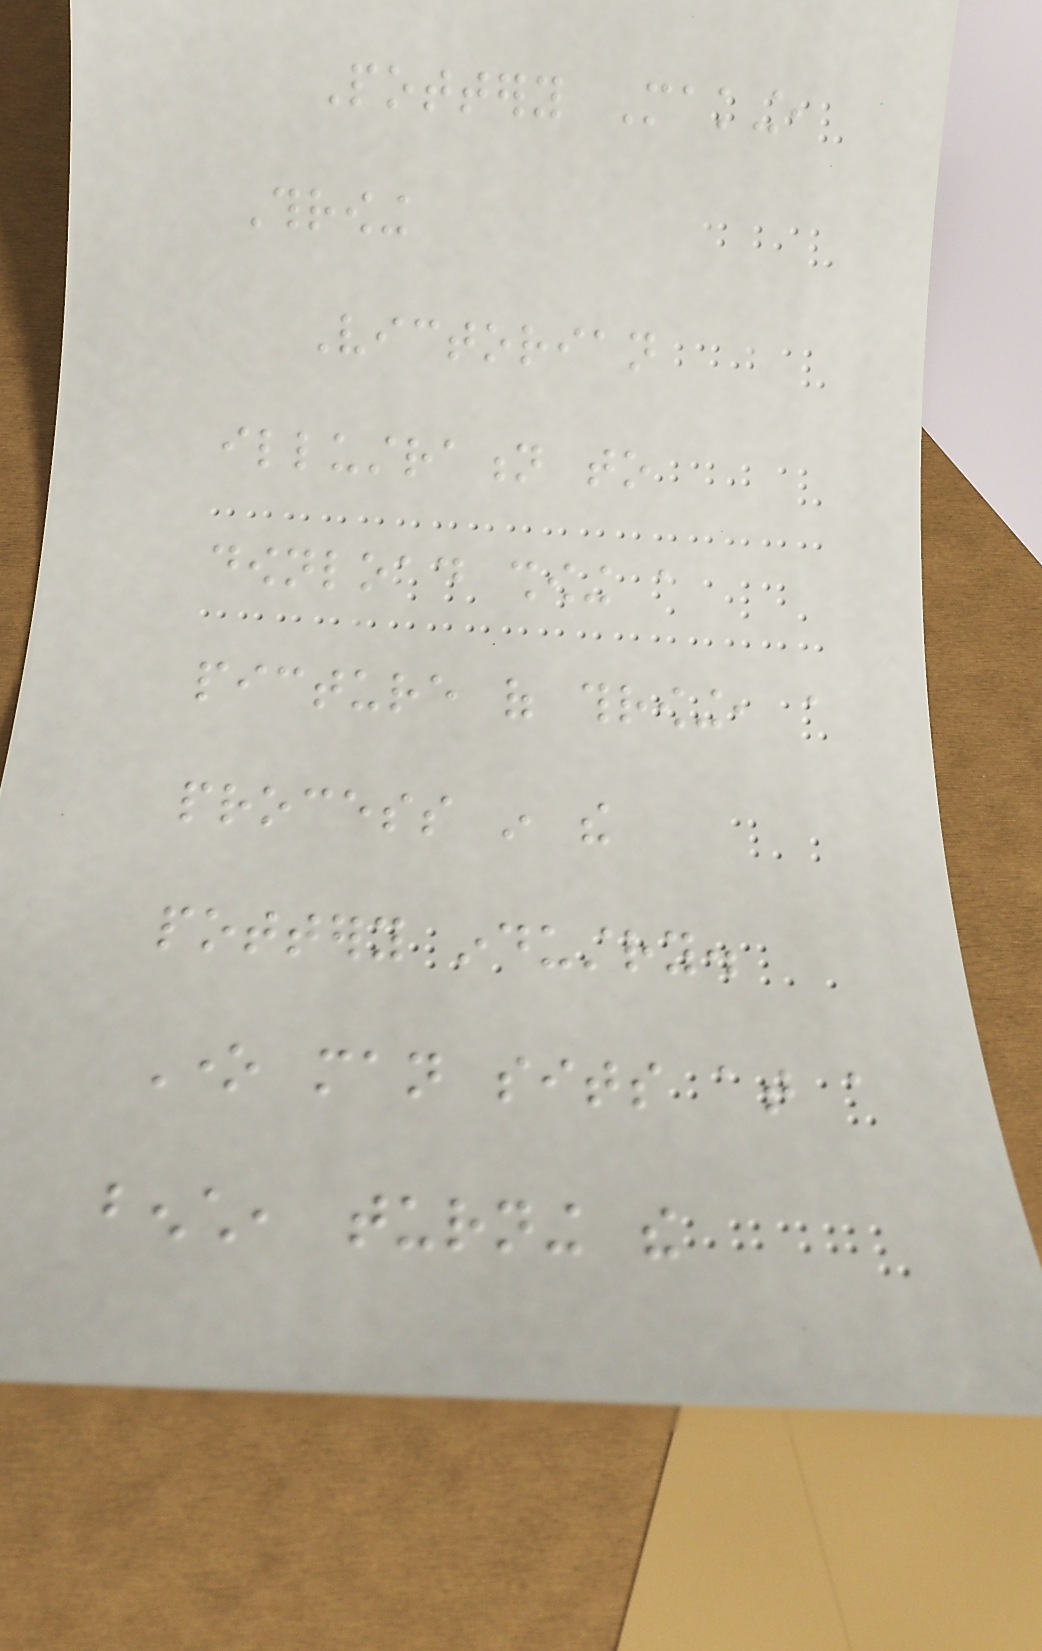Pottery Making,
Throwing
Victorian
illustration to
download showing a
picture of throwing, a
process in the
pottery industry.
One man sits at a
bench, turning the
